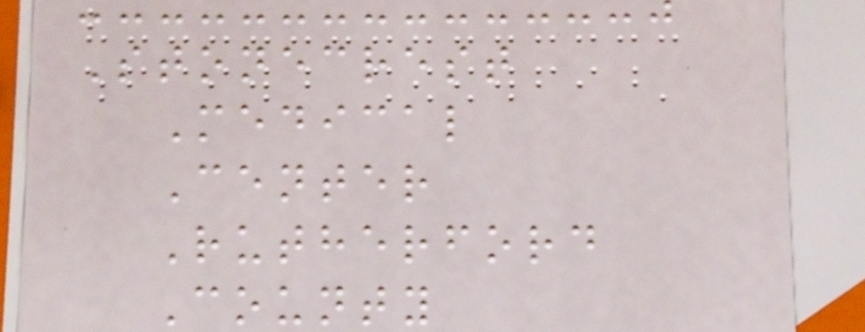Stonecrest
Medical
Center
Rutherford
County
